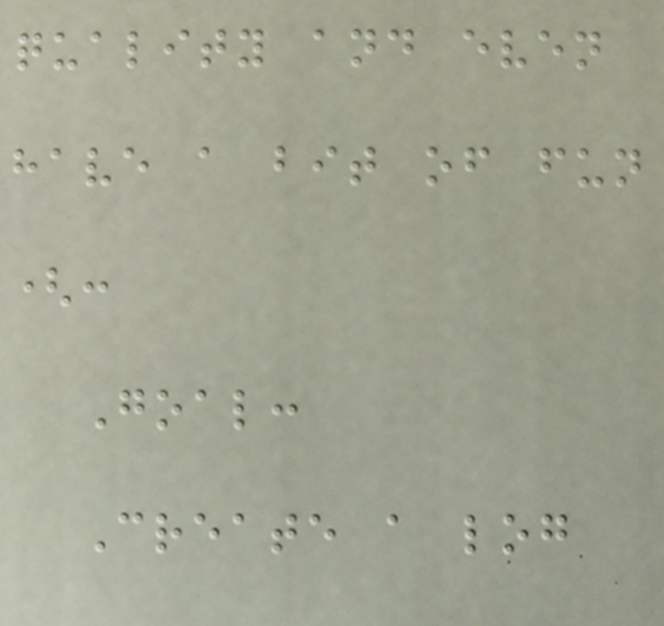quality and even
have a bit of fun
(:
Goal:
Create a log
